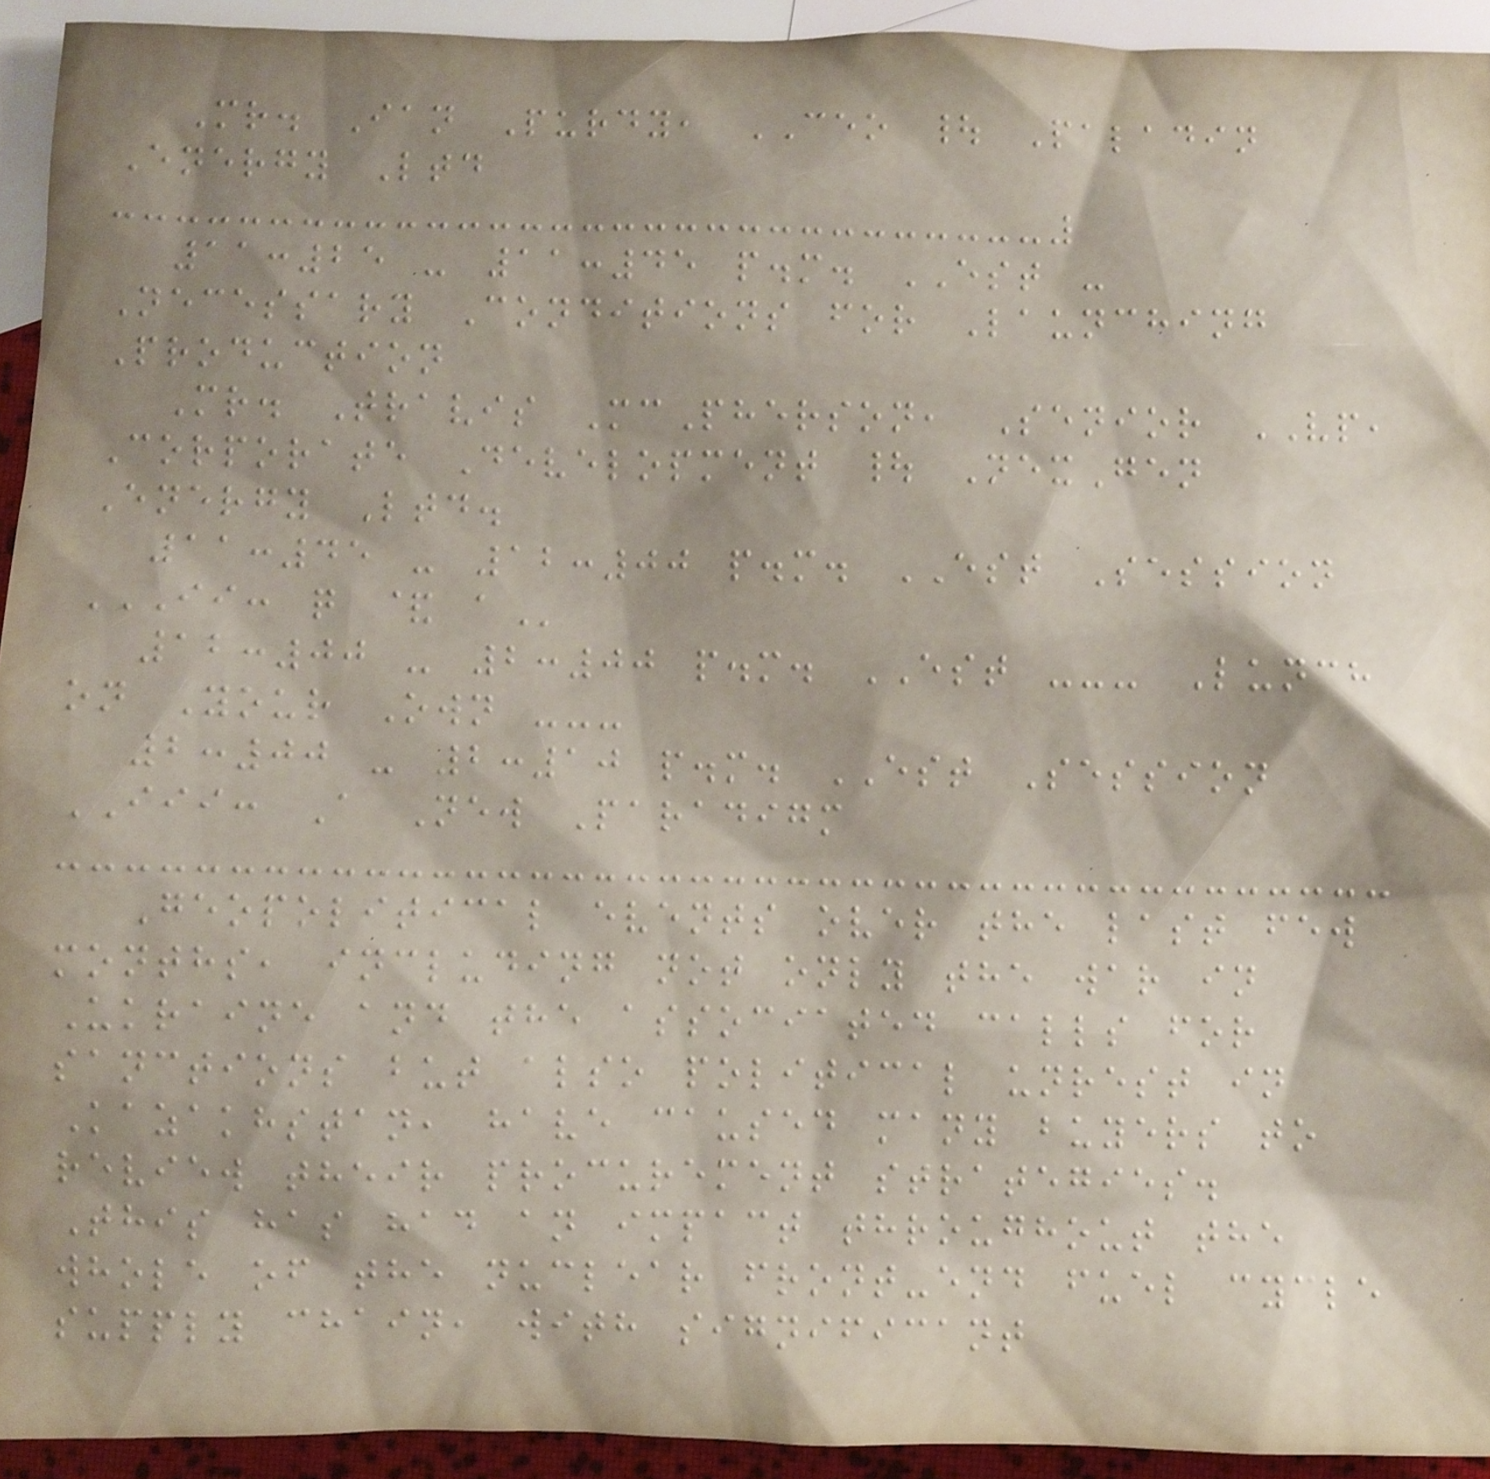Mr. Ian Purdy, CEO | Paladin
Energy Ltd
11:25 - 11:45 p.m. EST -
Necessary Conditions for Launching
Production
Mr. Travis McPherson, Senior VP,
Corporate Development | NexGen
Energy Ltd.
11:45 - 12:00 p.m. EST Session
II: Q & A
12:00 - 2:00 p.m. EST --- Lunch
on Your Own ---
2:00 - 2:10 p.m. EST Session
III: A New Paradigm
Geopolitical events over the last few
months, including not only the war in
Ukraine and the associated calls for
sanctions but also political unrest in
Kazakhstan, have caused many buyers to
review their procurement strategies.
This has had an impact throughout the
whole of the nuclear front-end fuel cycle
supply chain, with significant
